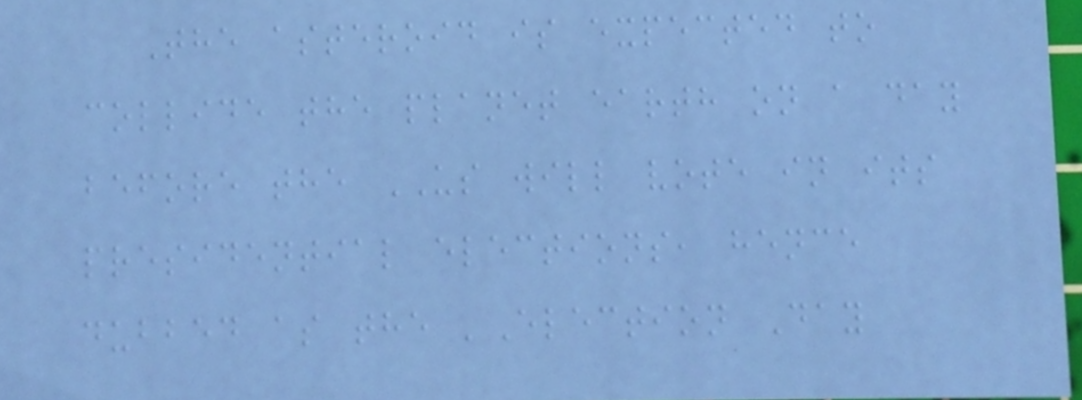The asteroid is expected to
collide the planet earth on a day
before the US will vote in its
presidential elections, hence
dubbed as the 'Election Day
